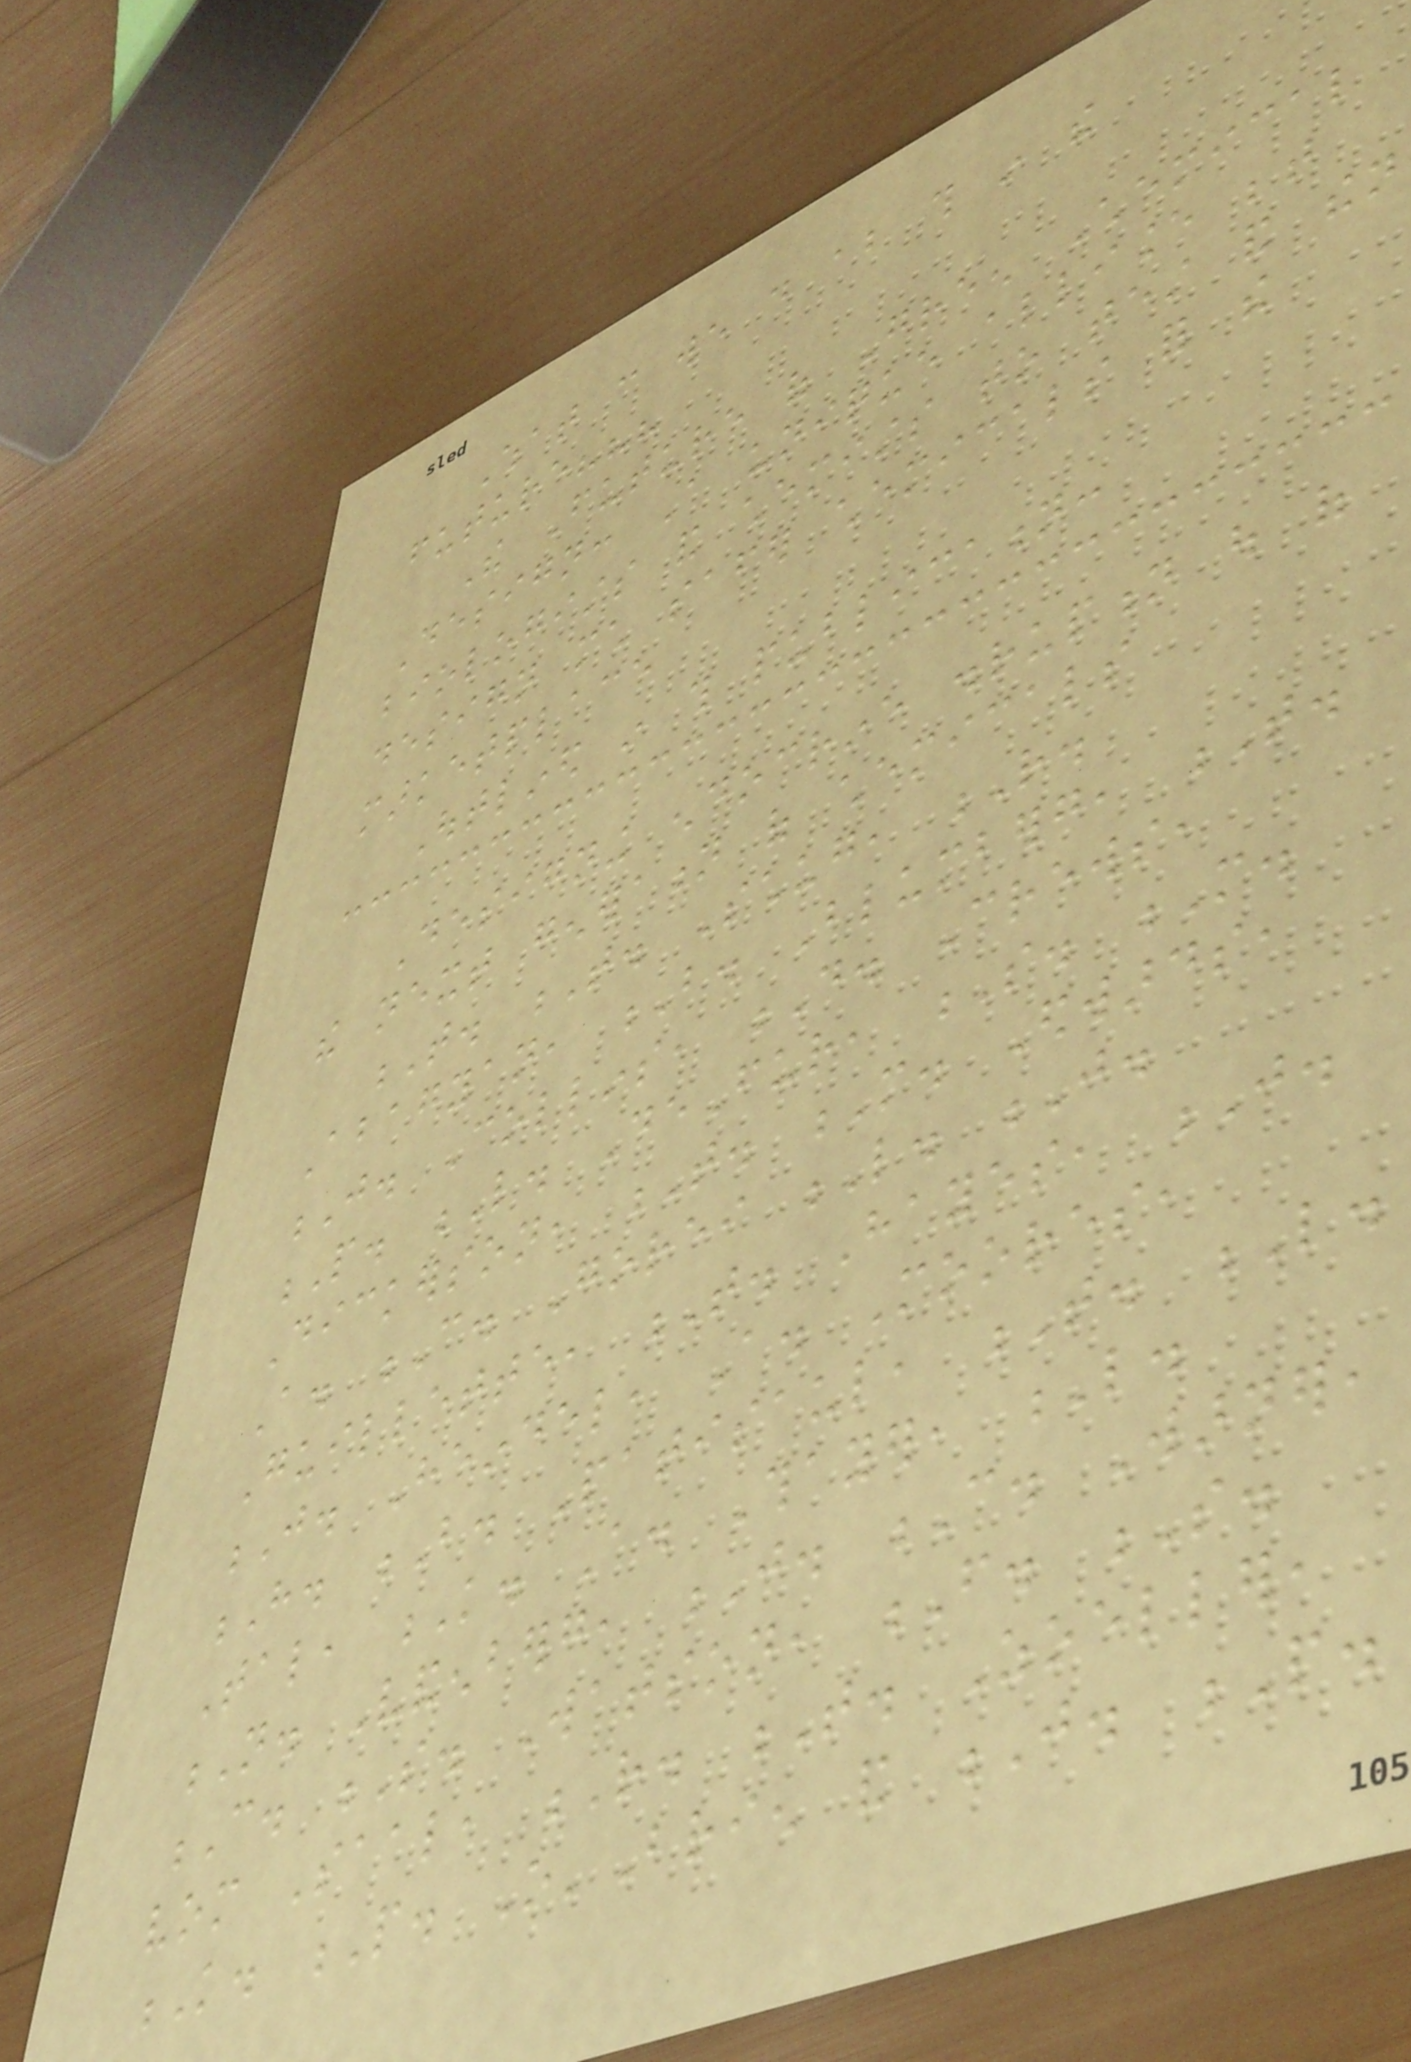What can we do about this in the
future???
The Future of Green Chemical
Design: A unique alliance between
biologists and chemists to test and then
design much safer chemicals for the
marketplace
Outlined in this publication:
Designing endocrine disruption out of
the next generation of chemicals
T. T. Schug, R.
Abagyan, B. Blumberg, T.
J. Collins, D. Crews,
P. L. DeFur, S. M.
Dickerson, T. M. Edwards,
A. C. Gorei L. J.
Guillette, T. Hayes, J.
J. Heindel, A. Moores,
H. B. Patisaul, T. L.
Tal, K. A. Thayer, L.
N. Vandenberg, J. C. Warner,
C. S. Watson, F. S.
vom Saal, R. T. Zoeller,
K. P. O'Brien and J. P.
